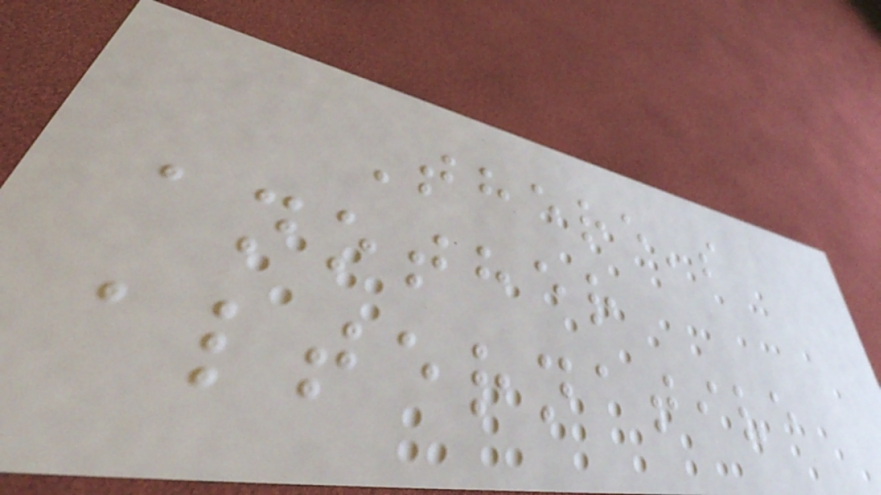There's
another
alternative
